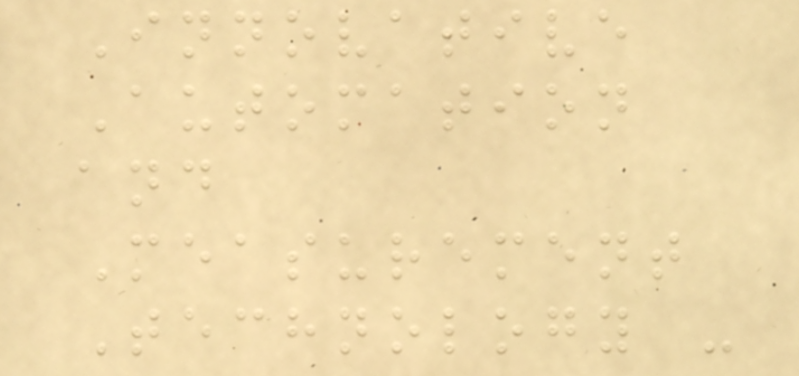Innovative
Automation
and
Measurement
Technology -
